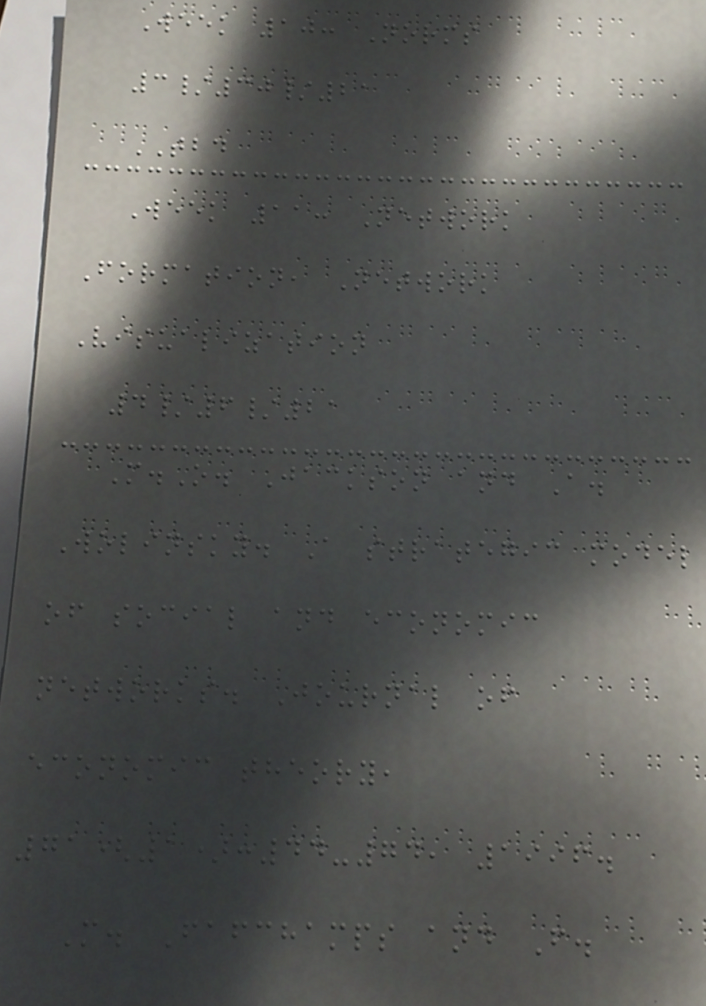Week 10: Norms
3/30/21
TBD
Week 11: Network
Formation, Network
Visualization
4/6/21
M.O. Jackson and A.
Wolinsky. A strategic model
of social and economic
networks. Journal of
economic theory,
71(1):44-74, 1996.
M. Fafchamps and F.
